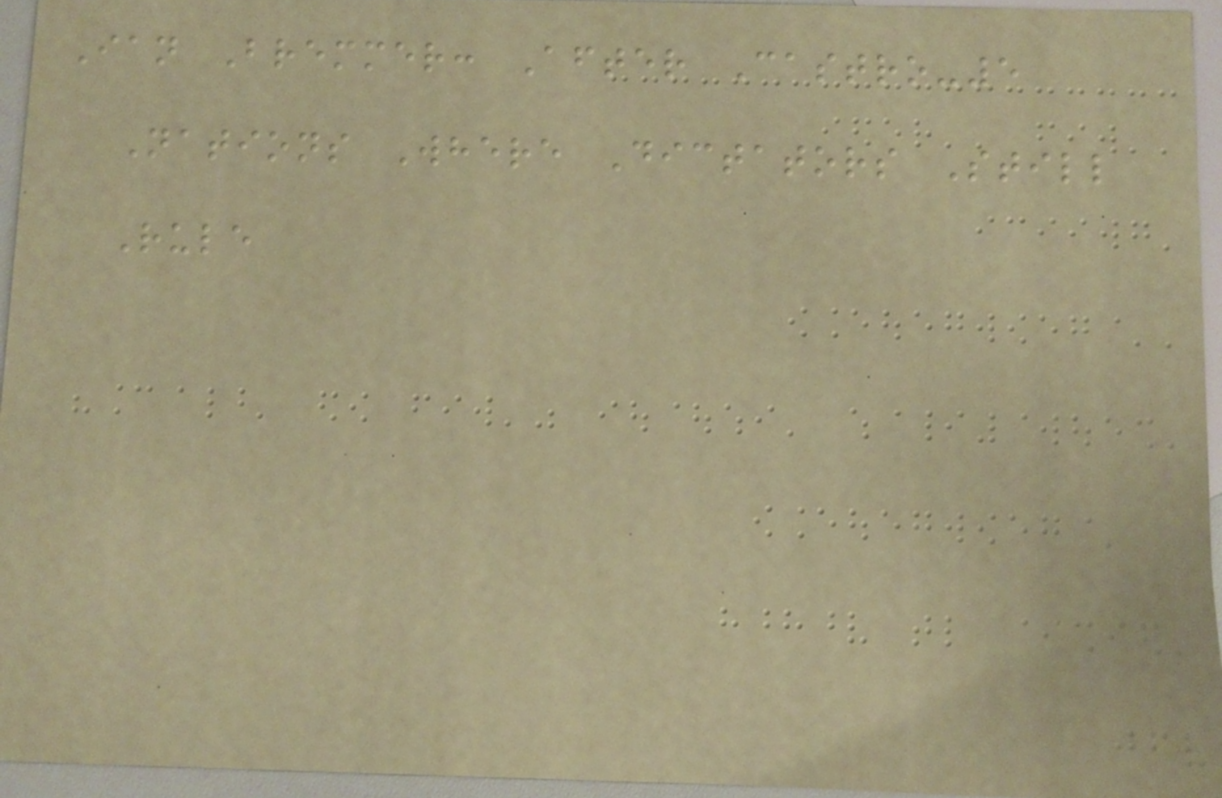Ian Bremmer: After Castro-5
Nations Where Dictators Still
Rule
